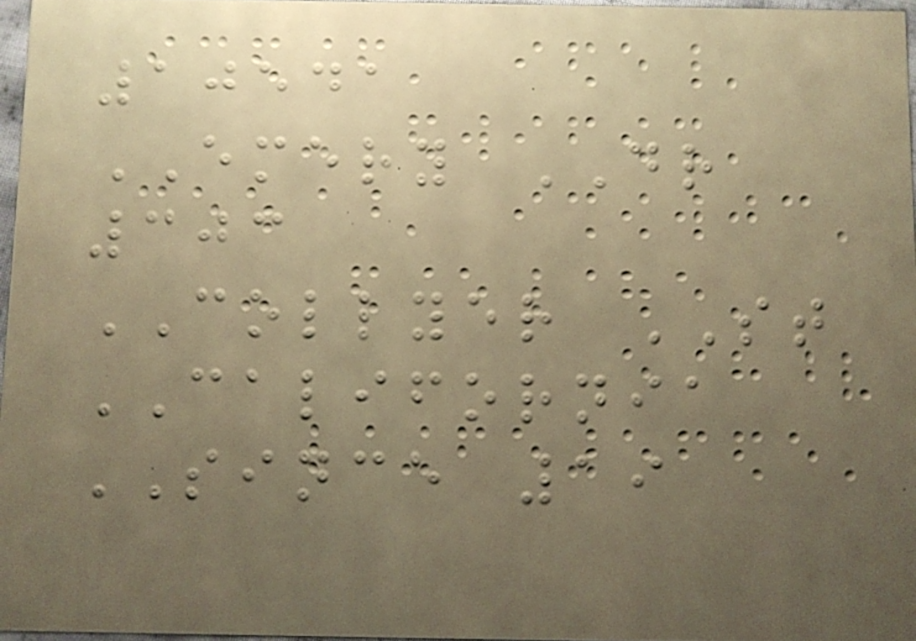10541
EMERY DR
303
COLLYER ST
CALIFORNIA
SINCE 19
